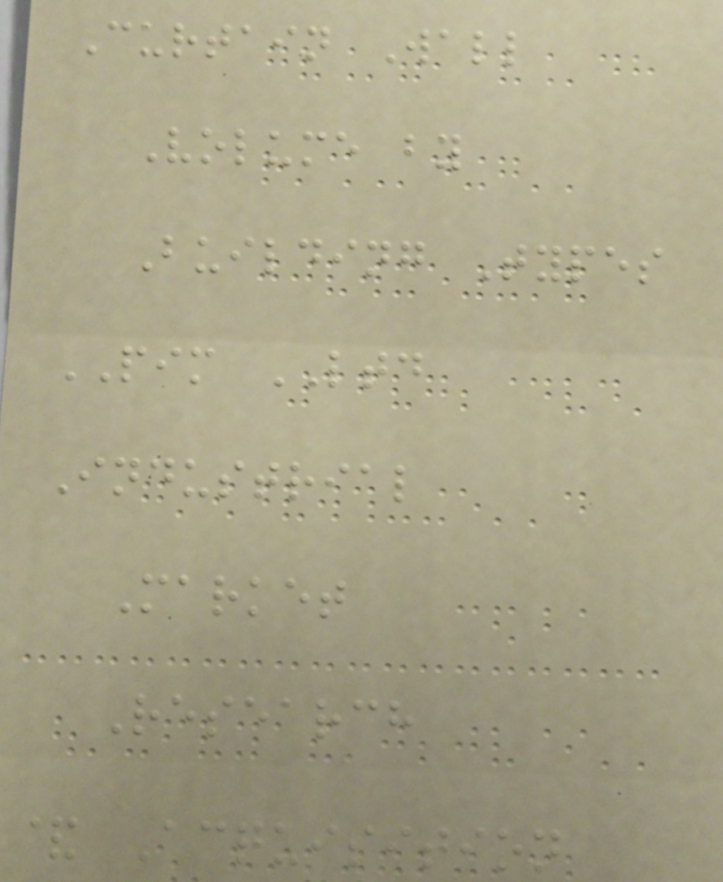Curtain Wall
Volume by
Building Types
PIM LTD
Industrial
Market
Research
& Acquisition
